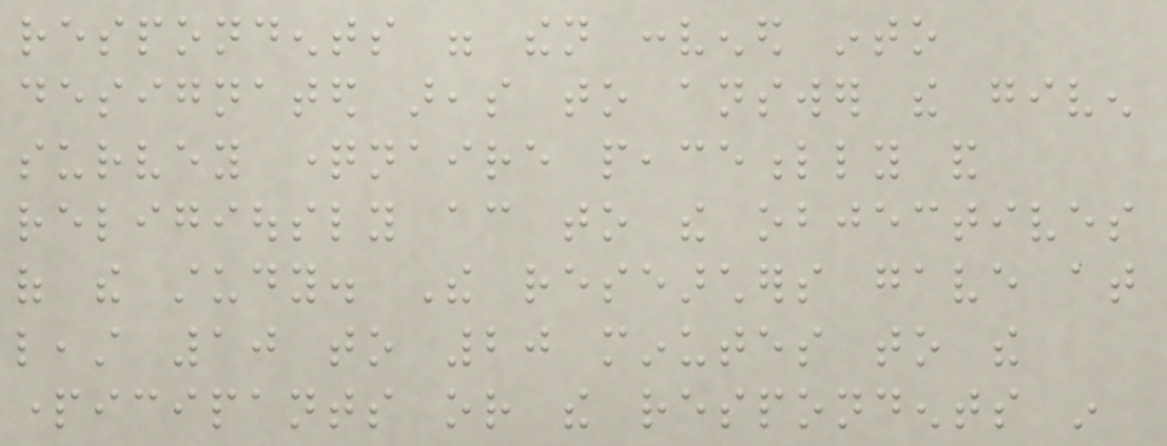respondents were then convened into
designated areas to answer the given
survey questionnaire peacefully and
religiously according to the objectives
of the study. The researchers gave at
least 10 to 20 minutes to the
participants or the respondents in
